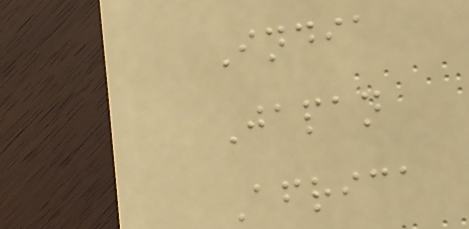India
Japan
Africa
